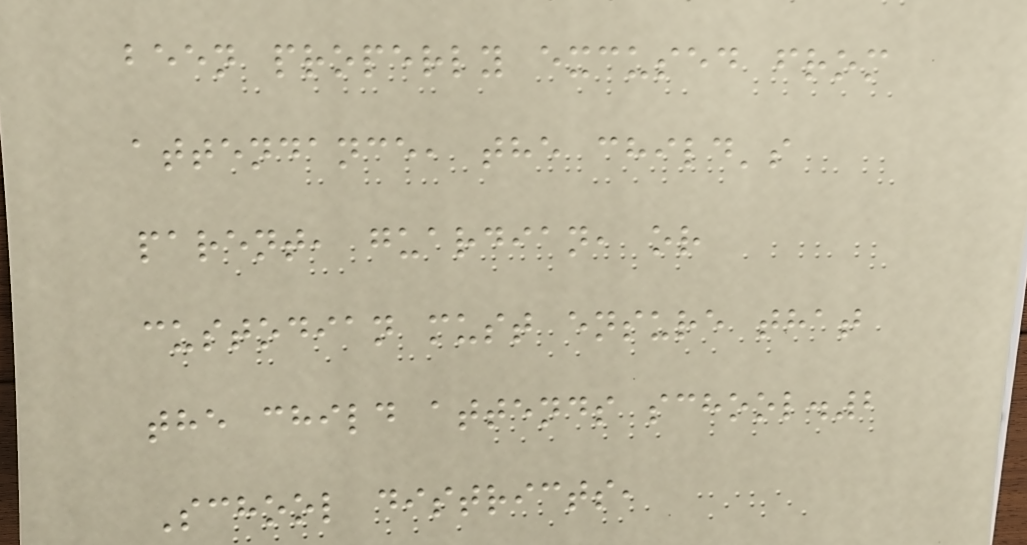been properly excused from
attendance, the child's
parent, guardian, or
custodian must ensure that
the child attends school.2
School districts,
